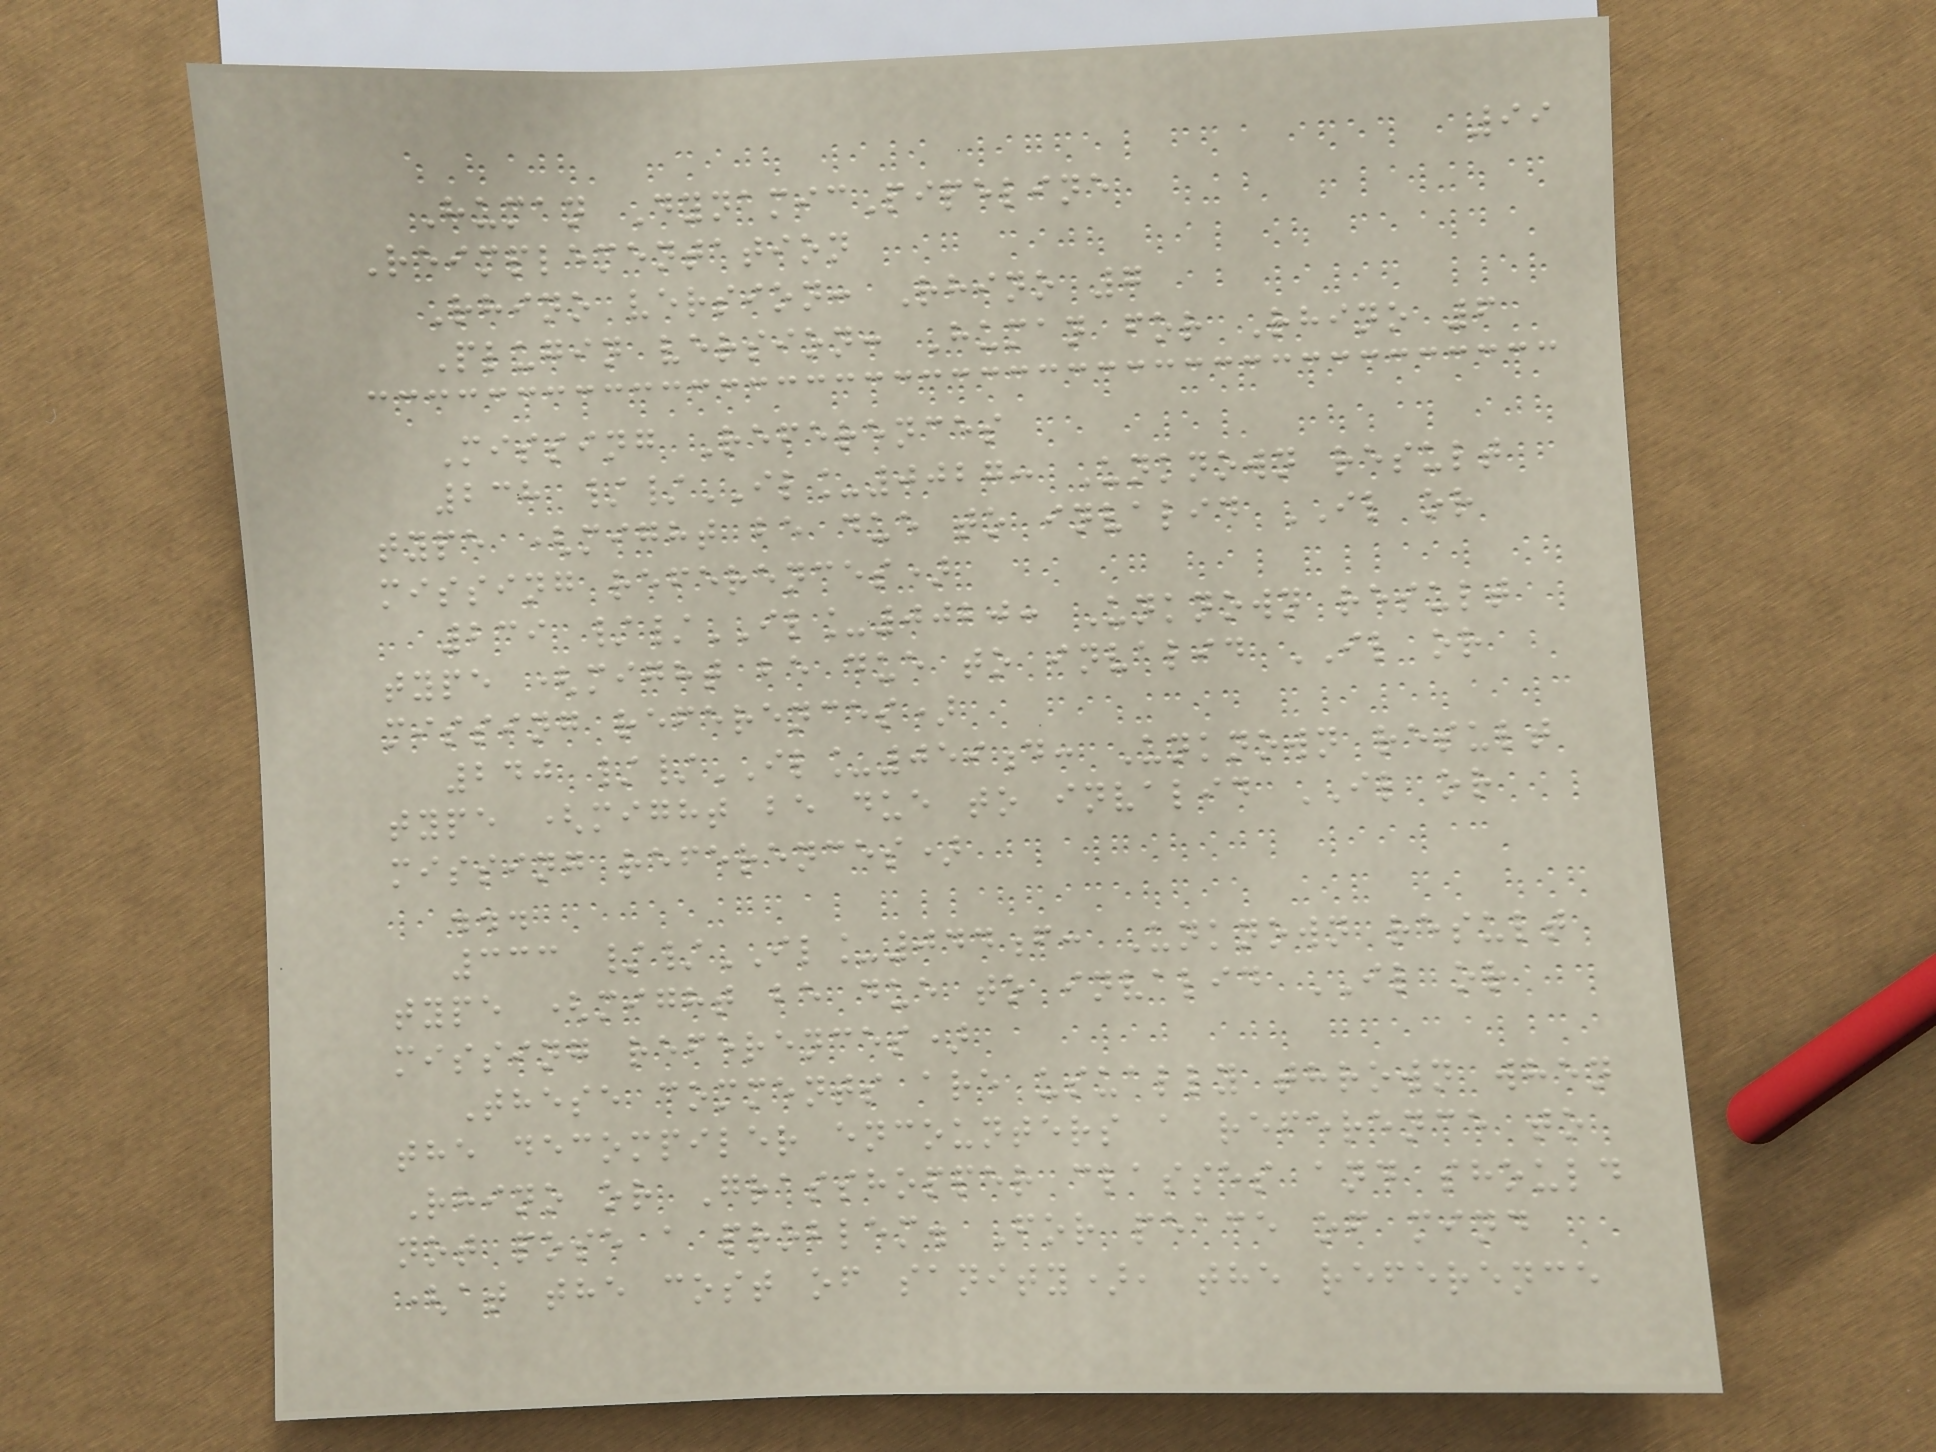99
Human DynamicPipeline
Reimplementation
Rhino version: Rhino 7
Plugin version: Human for Rhino 6
Missing References
238 //IL_0027: Unknown result
type (might be due to invalid IL or
missing references)
239 //IL_0020: Unknown result
type (might be due to invalid IL or
missing references)
240 //IL_059d: Unknown result
type (might be due to invalid IL or
missing references)
...
333 //IL_044f: Unknown result
type (might be due to invalid IL or
missing references)
These comments are usually thrown when
the decompiler encounters a reference to
Rhino or Grasshopper classes and should
not pose a problem. For peace of mind
(at the cost of sanity), the reference
